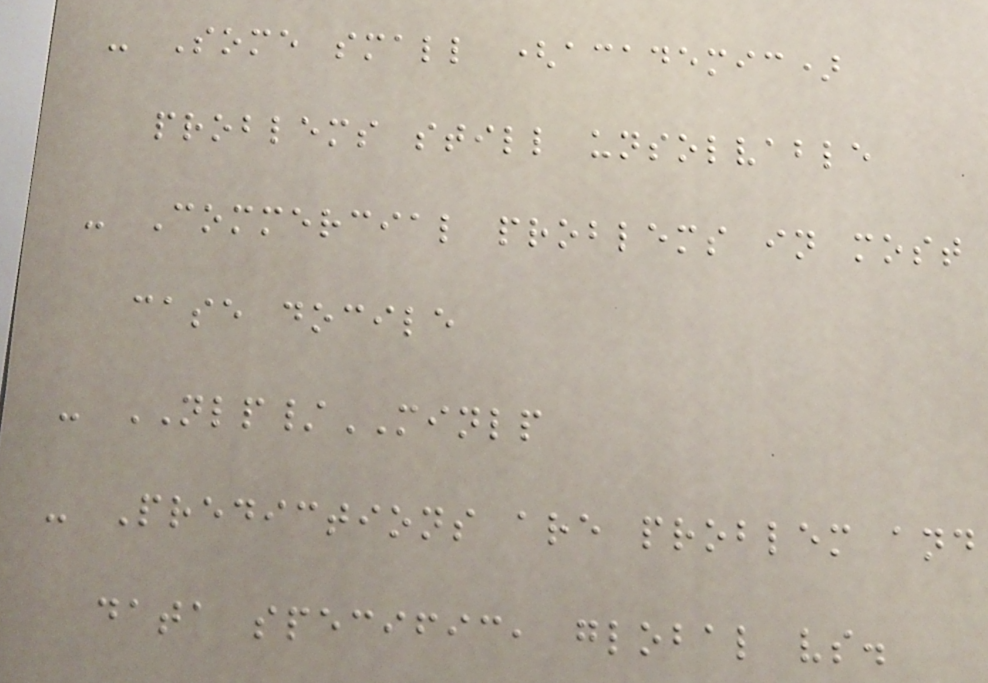- Some small (academic)
problems still unsolvable
- Commercial problems in most
case docile
- NLP/MINLP
- Predictions are problem and
data specific, global vs.
